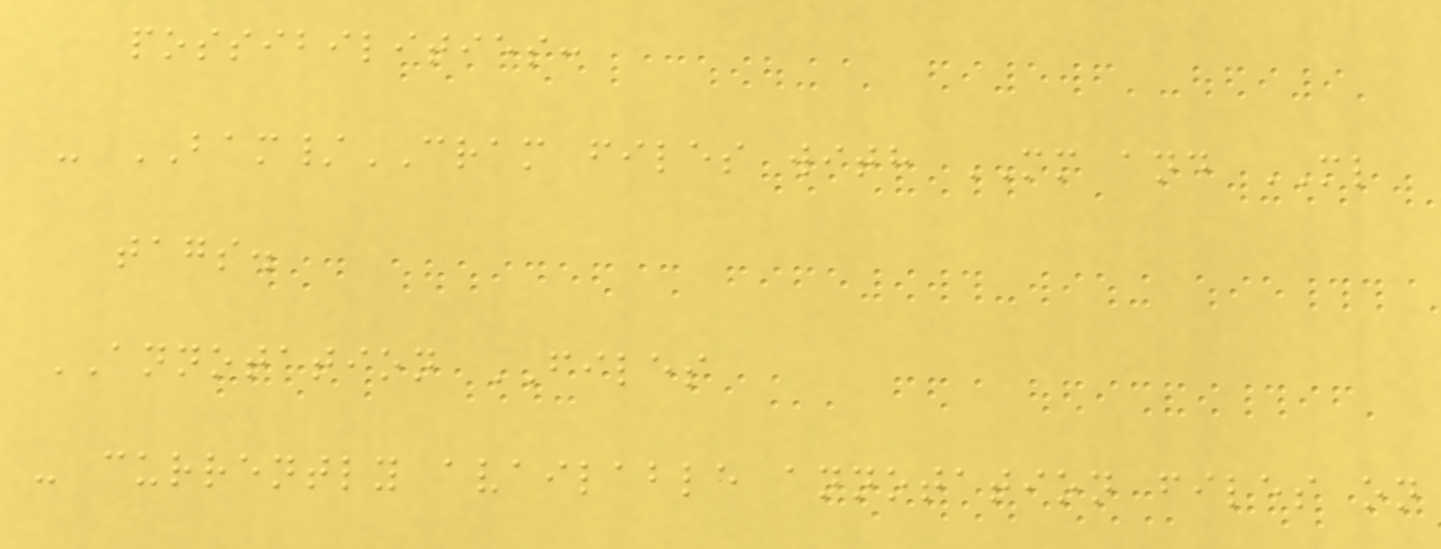possibilities:
- BAM/CRAM files with MM and ML
tags.
ANNOTATION FILES
- currently available annotation files on
